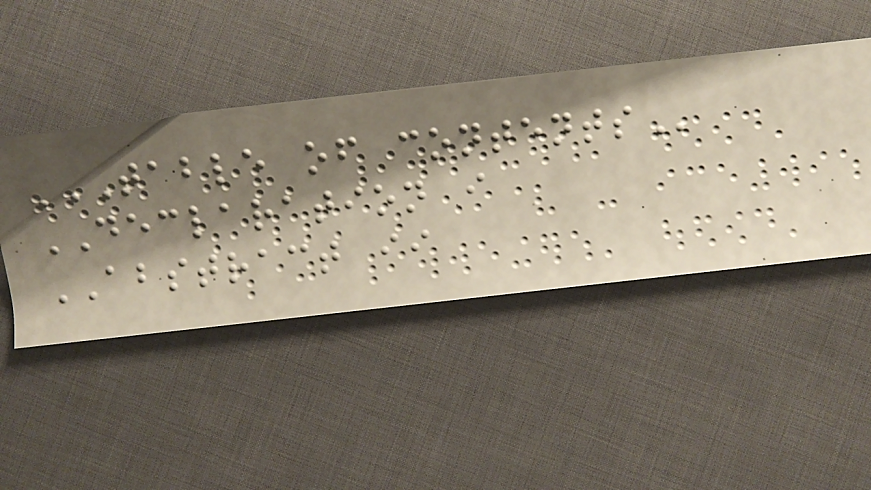TABLE OF CONTENTS
DECLARATION i
ABSTRACT ii
